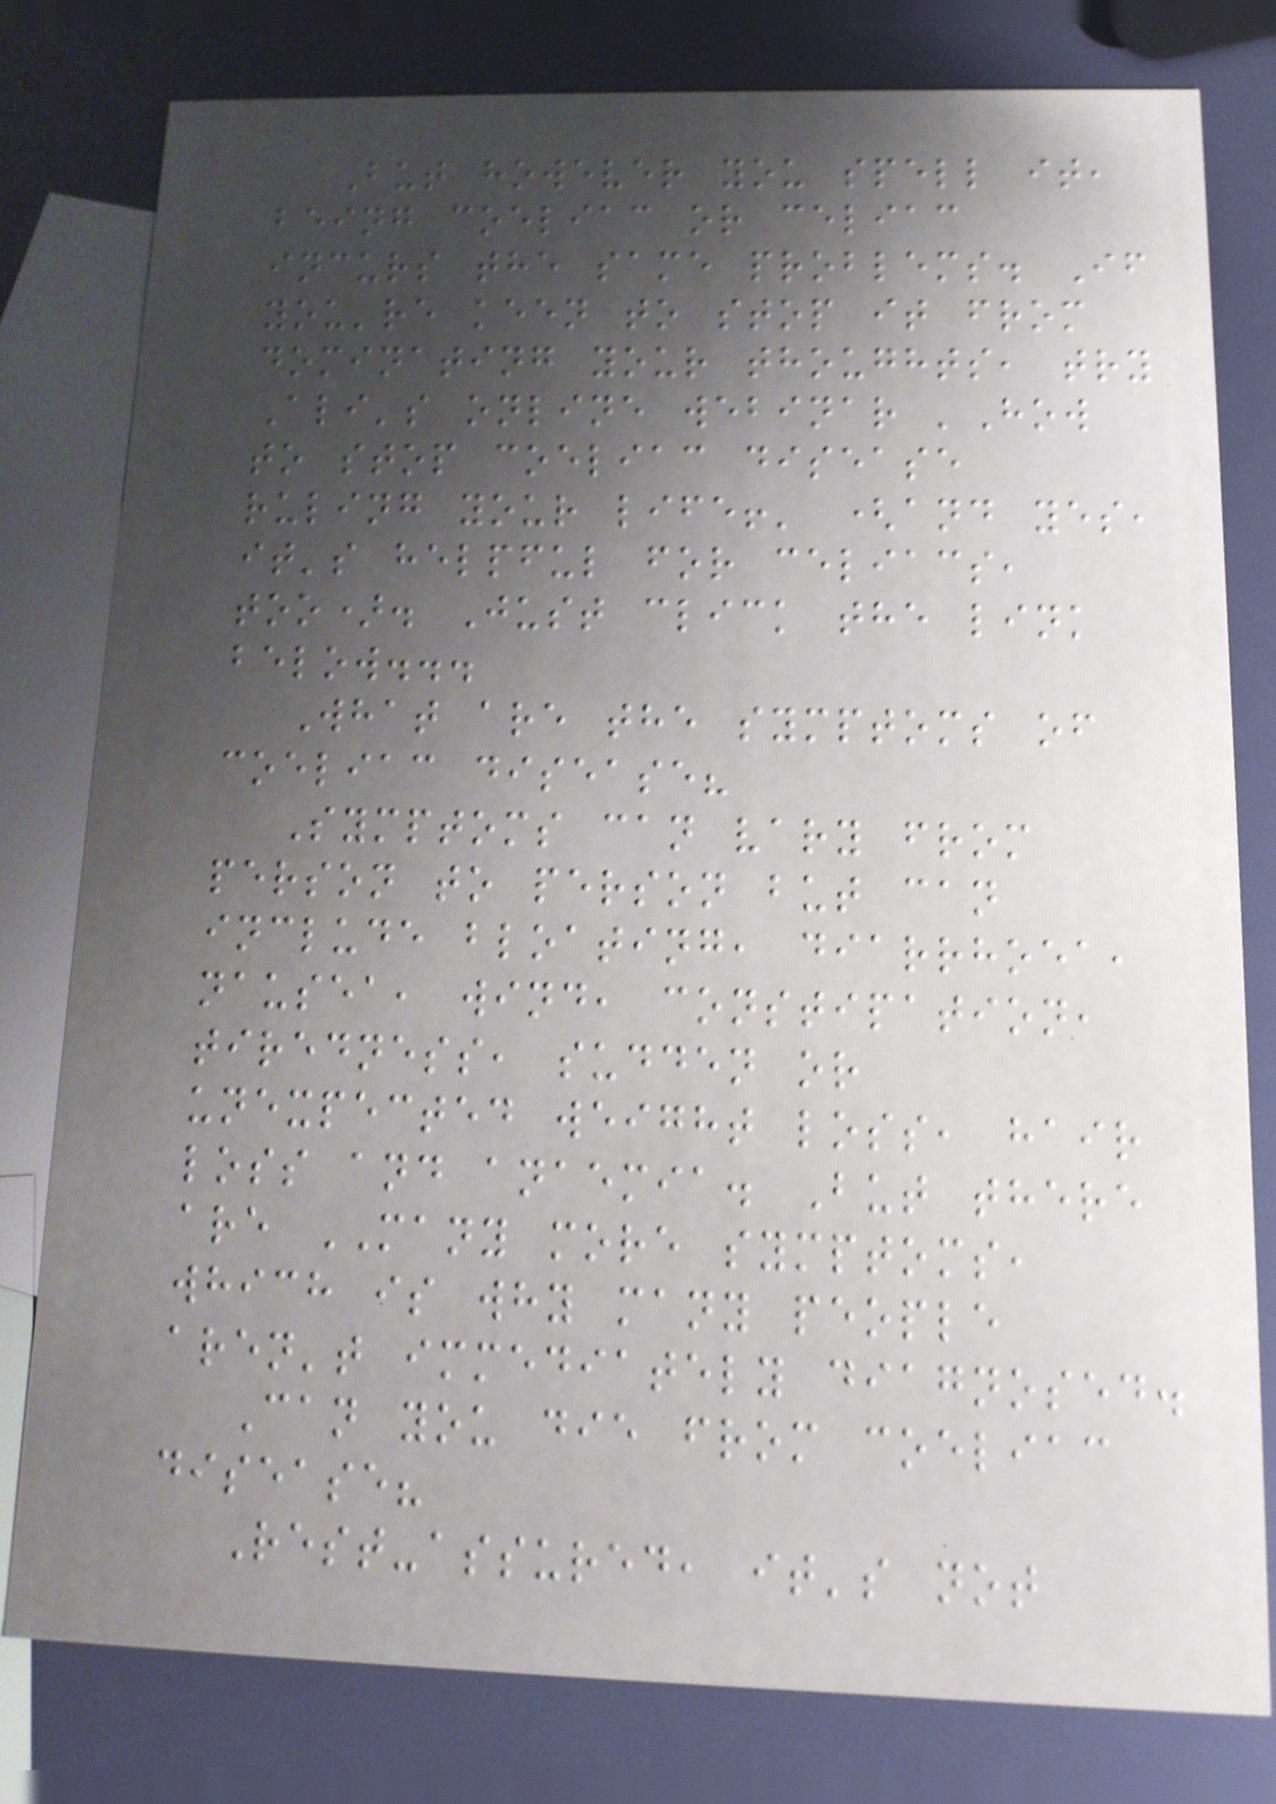But however you spell it,
being coeliac or celiac
incurs the same problems. If
you're keen to stop it from
dominating your thoughts, try
Ali's online webinar 'How
to stop coeliac disease
ruling your life!' (and yes,
it's helpful for celiacs,
too). Just click the link
below...
What are the symptoms of
coeliac disease?
Symptoms can vary from
person to person but can
include bloating, diarrhoea,
nausea, wind, constipation,
tiredness, sudden or
unexpected weight loss, hair
loss and anaemia. But there
are MANY more symptoms,
which is why many people
aren't immediately diagnosed.
Can you die from coeliac
disease?
Rest-assured, it's not
